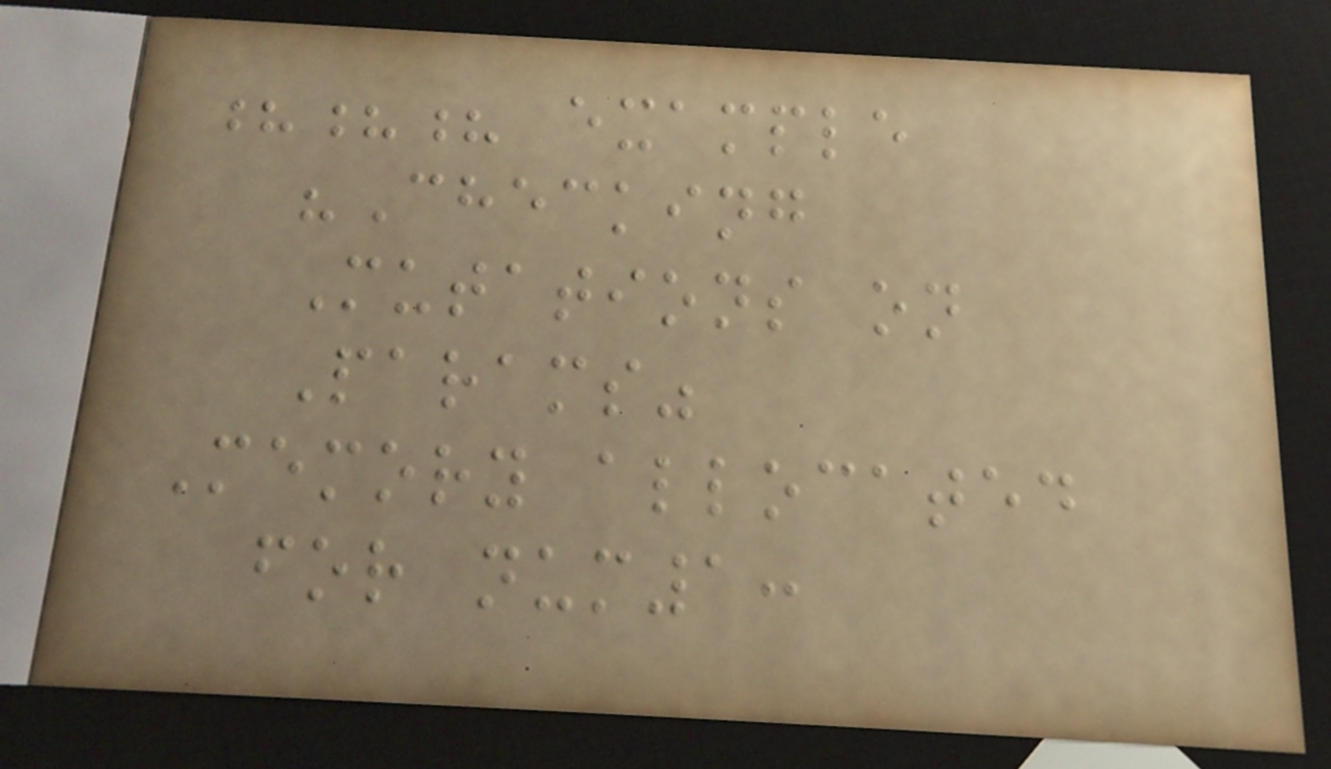??? example
"Checking
Mutations on
Params"
Memory allocated
for num1:
